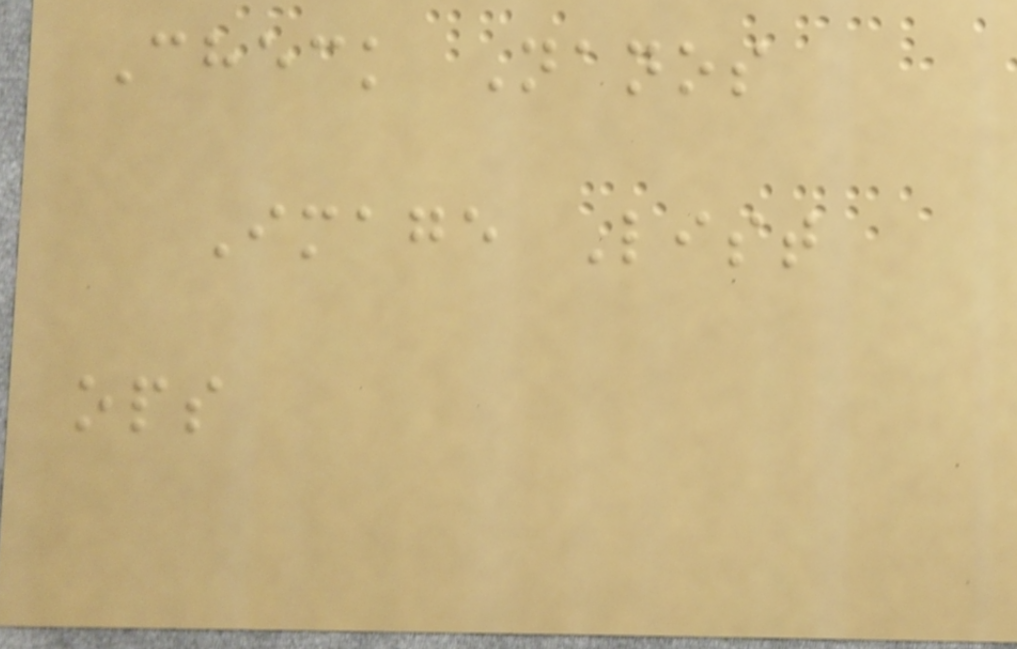Check Nanos
Image List
ops
